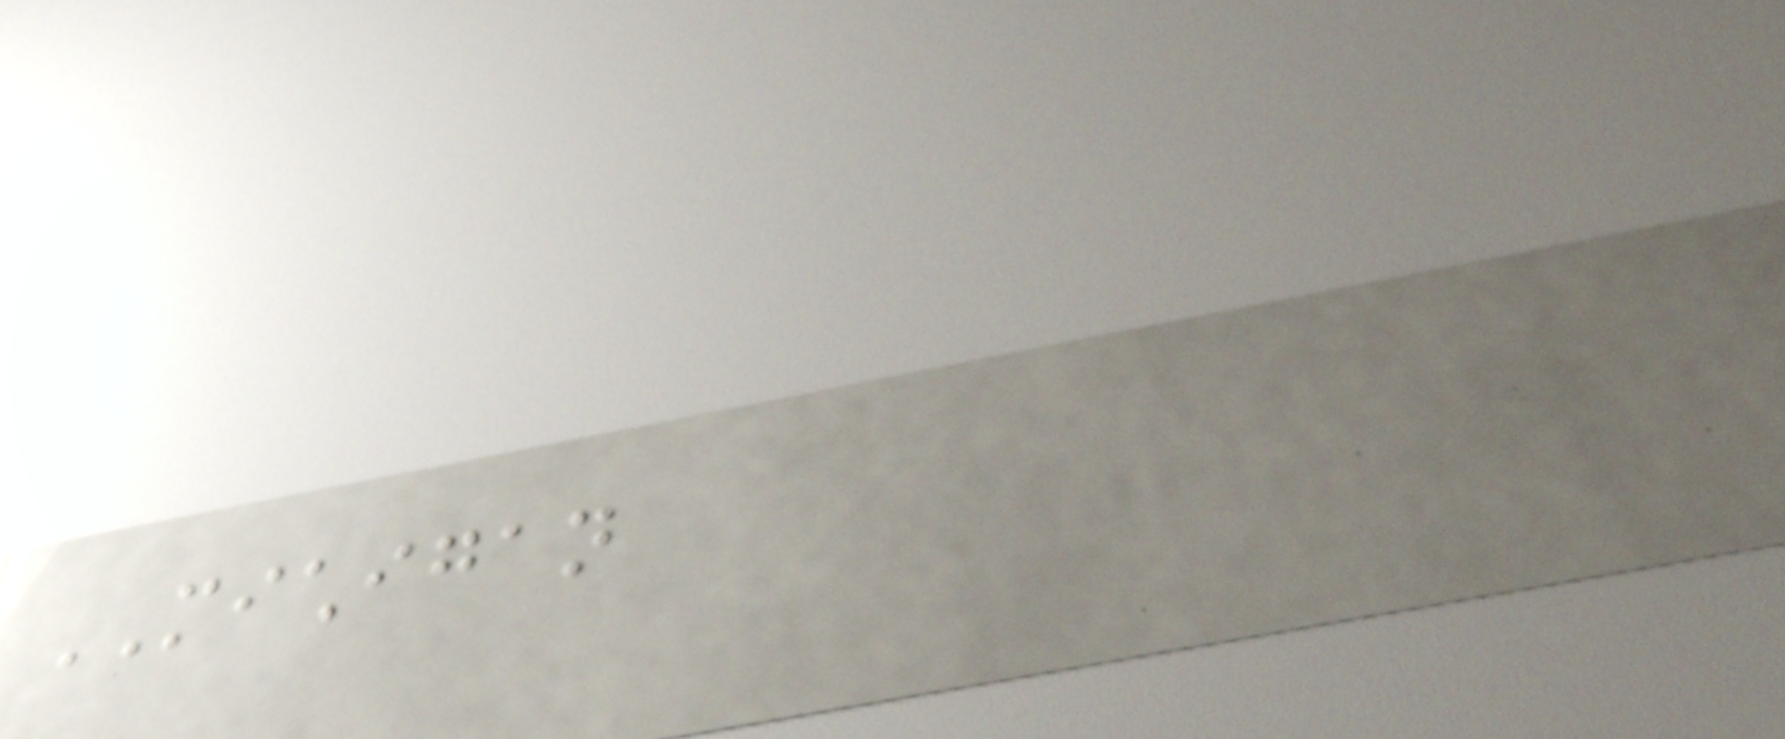MICHIGAN
